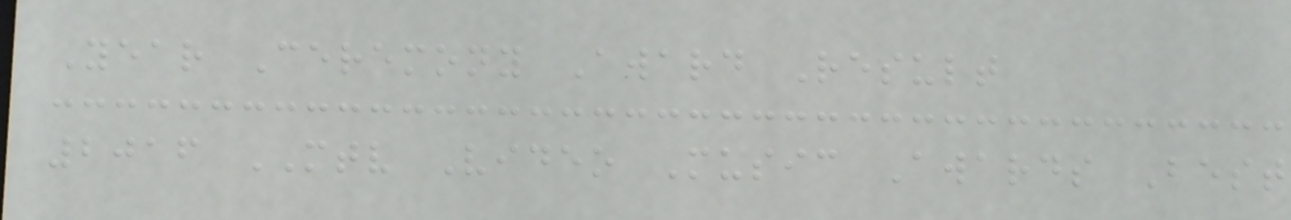Year Ceremony Award Result
2016 MTV Video Music Awards Best
